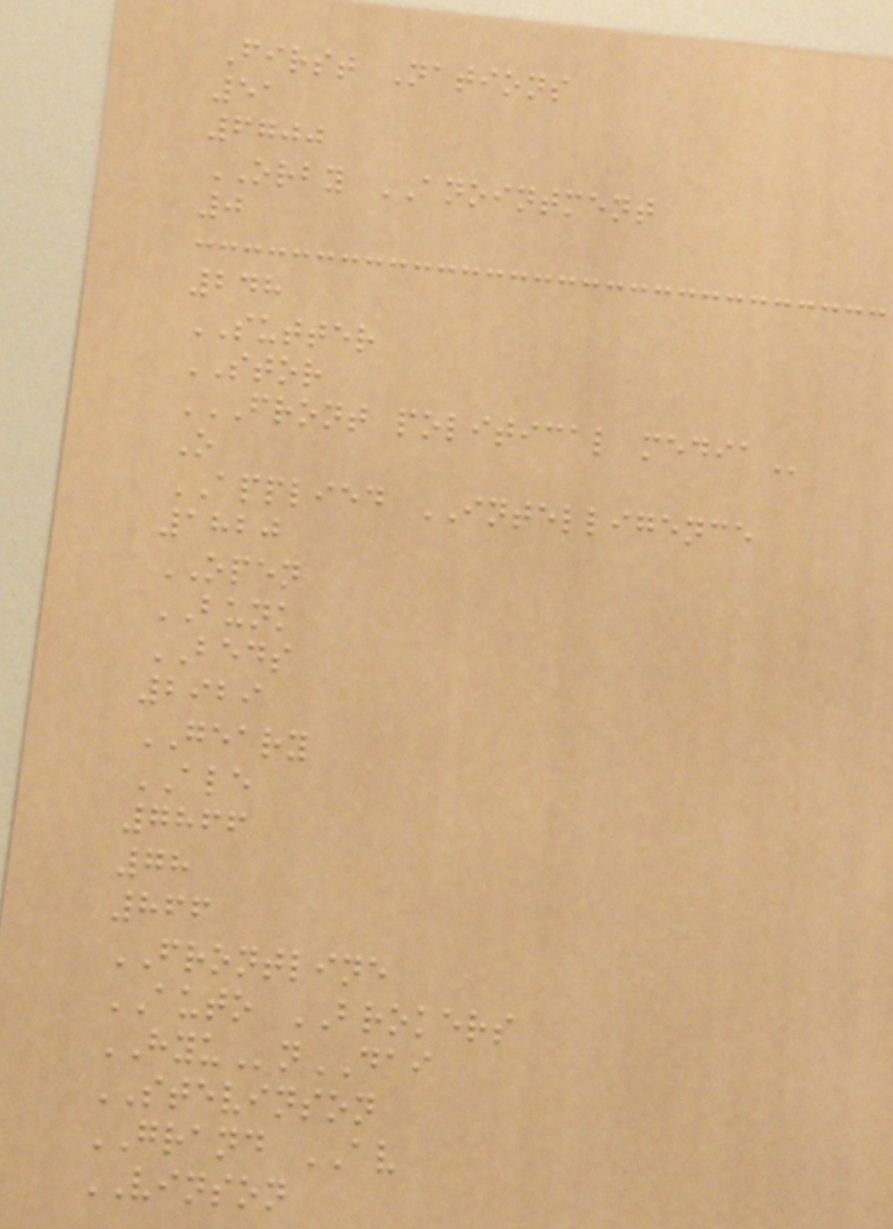First Nations
51
6700
ORBY ANOINTMENT
0
248
SUTTER
STOR
FRONT POLITICAL MEDIA
O
APPLIED INTELLIGENCE
1820
OPEN
BUNK
BEDS
2929
GEARY
ALE
7866
78
866
FRONTLINE
AUTO BROKERS
HYUnDAI
STEVINSON
GRAND AV
VINSON
